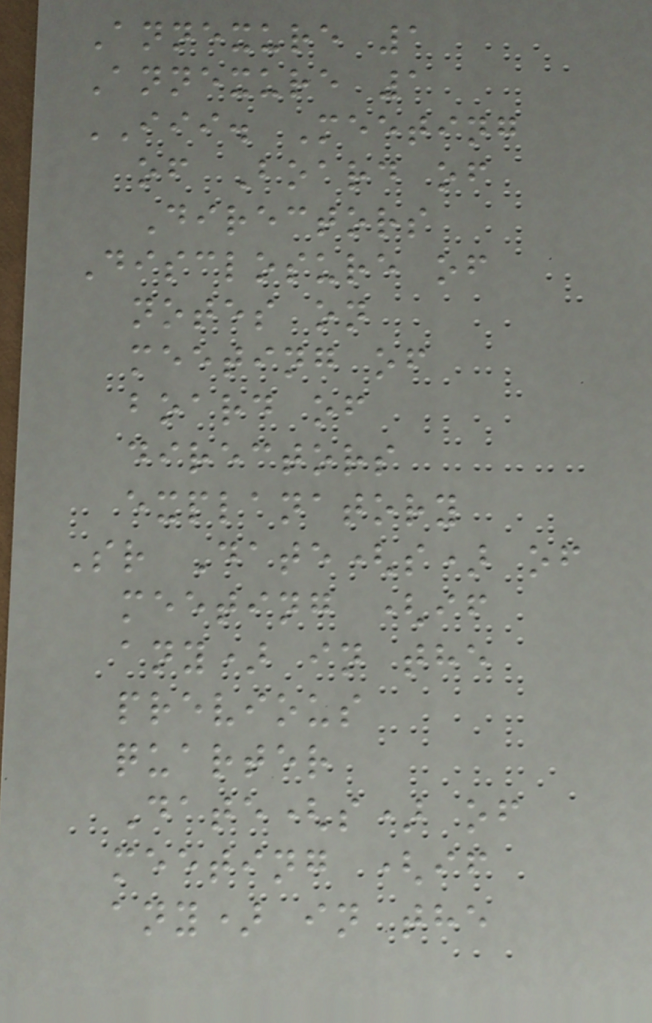Annexure 1
Annexure 1
III. Meeting
of Board of
Directors
Disclosure of
notes on
meeting of
board of
directors
explanatory
Sr Date(s) of
meeting (if
any) in the
previous
quarter
Date(s) of
meeting (if
any) in the
